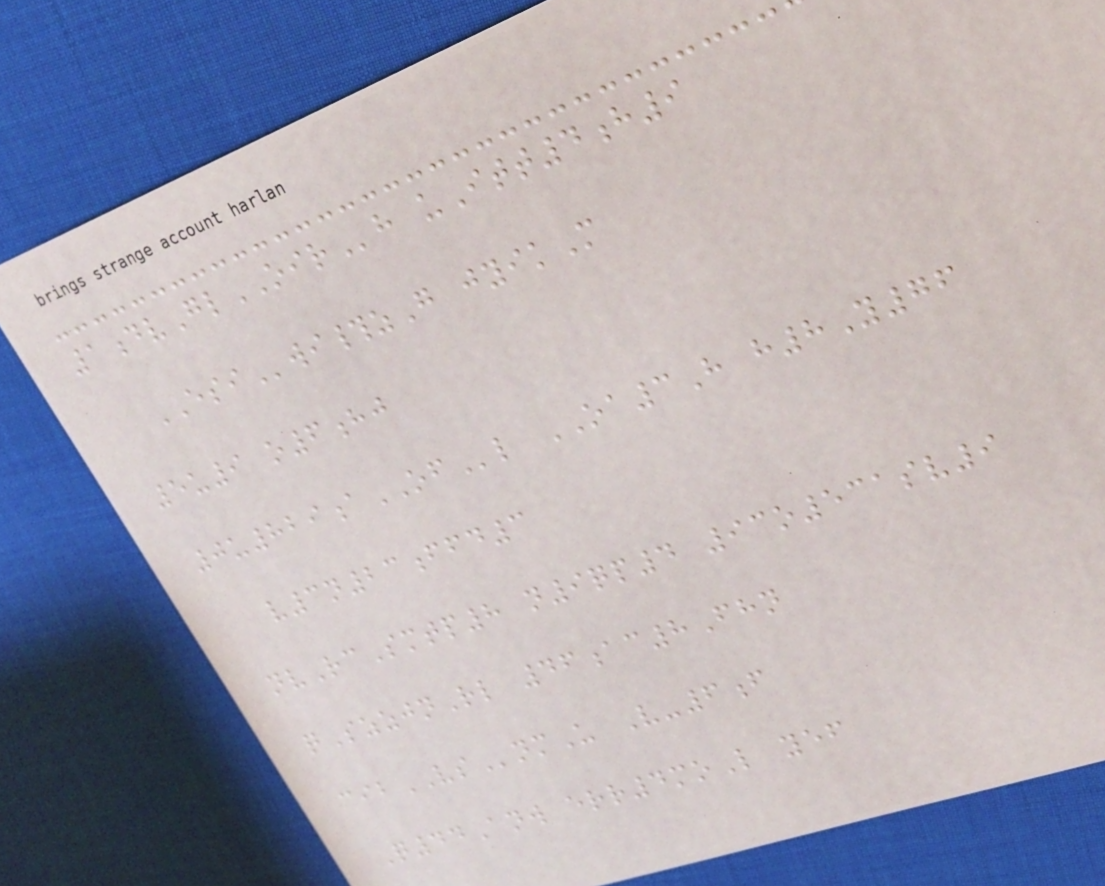1dvGlOIRh uItt4h9
ESIwi#zG jyikM
5u9 o6hj
0u829aOFl OA3H h8Y76
v3n23ffd3
nvRcSmtp8 n9qp4 93o531sv9
qSzzjnRl 46ac8Fhn
cibVSnmU V-6f
Q44Anw err4moL yef
